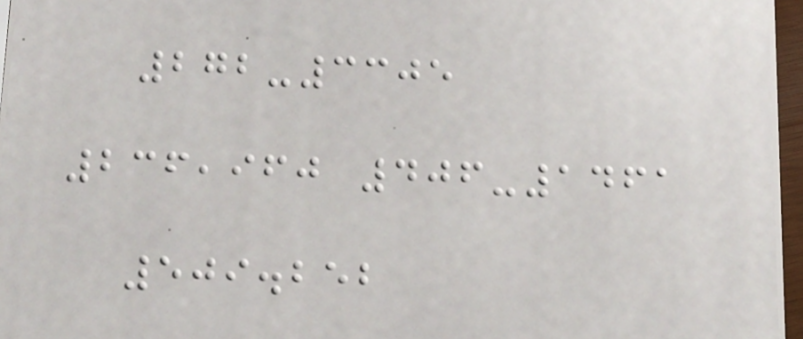272-3305
236,960 406-1461
509.252
